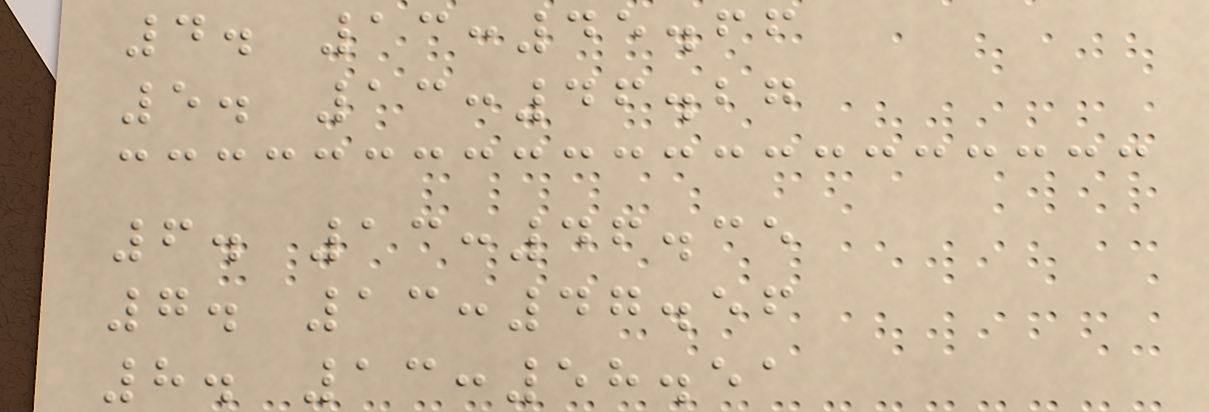4. 13:45.66
5. 13:46.27
6. 13:46.35
7. 13:47.56
8. 13:58.51
